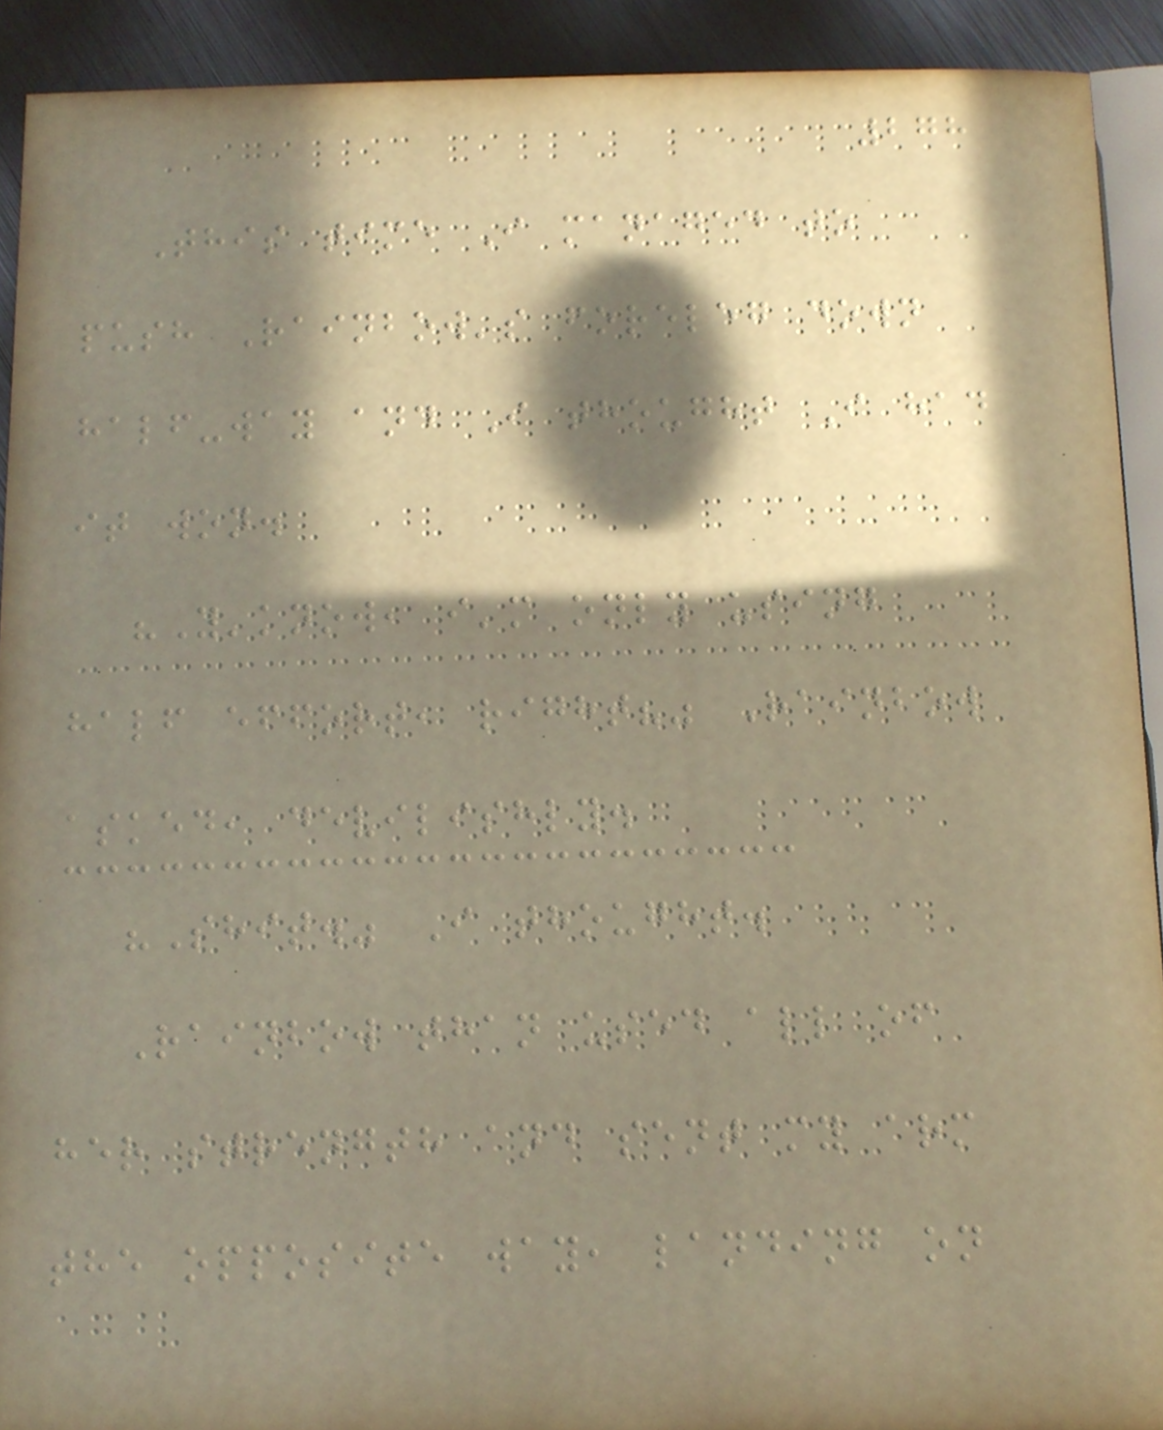278
This time I managed to
push Rainbow's foreleg down
half-way and I thought I had
it won.
"Y'know, i'm only using
half effort, right?" Rainbow
asked, devilishly.
"Shit." I thought.
Rainbow than used all of
her strength and sent my arm
the opposite way, landing on
